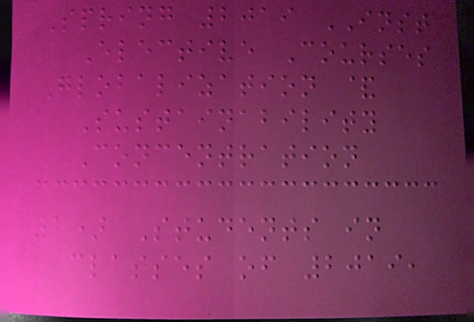Spring 2019 INST
Elective Courses
Globalization &
Sustainability
Concentration
1) Students in
classes of 2019,
